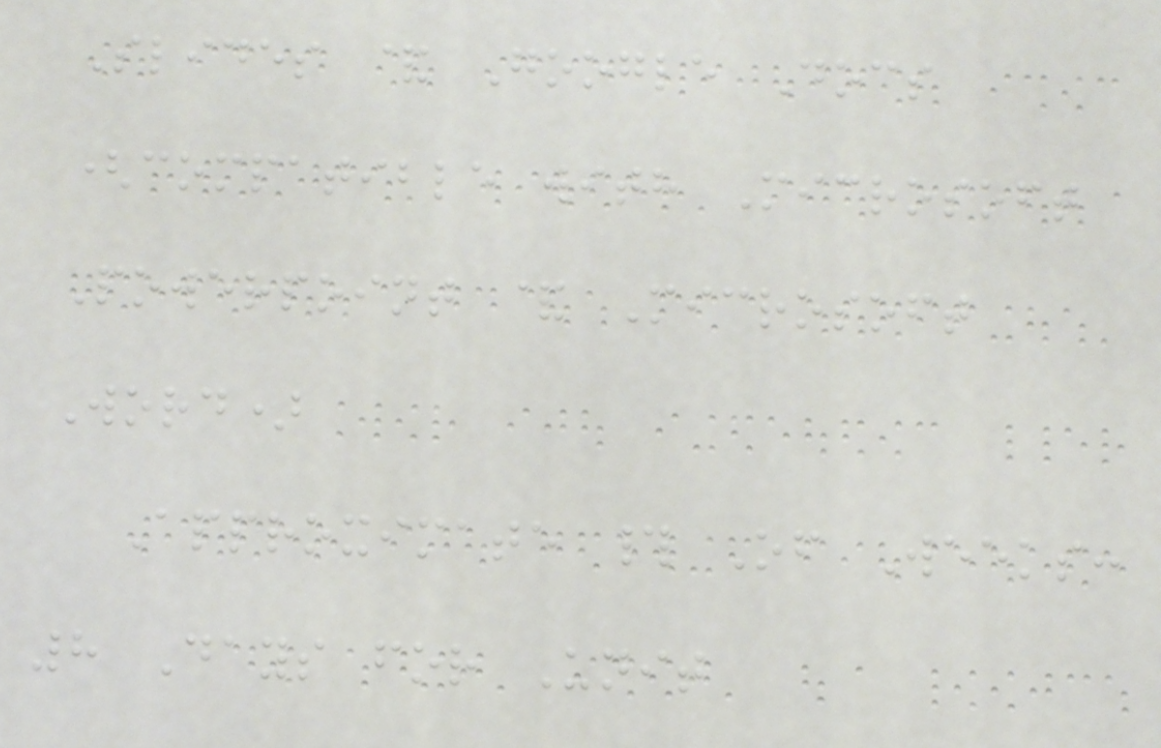Slides & Google Docs
(compatible with Microsoft
Powerpoint & Microsoft
Word)
Approximate # Of Weeks:
8 Days for Unit
